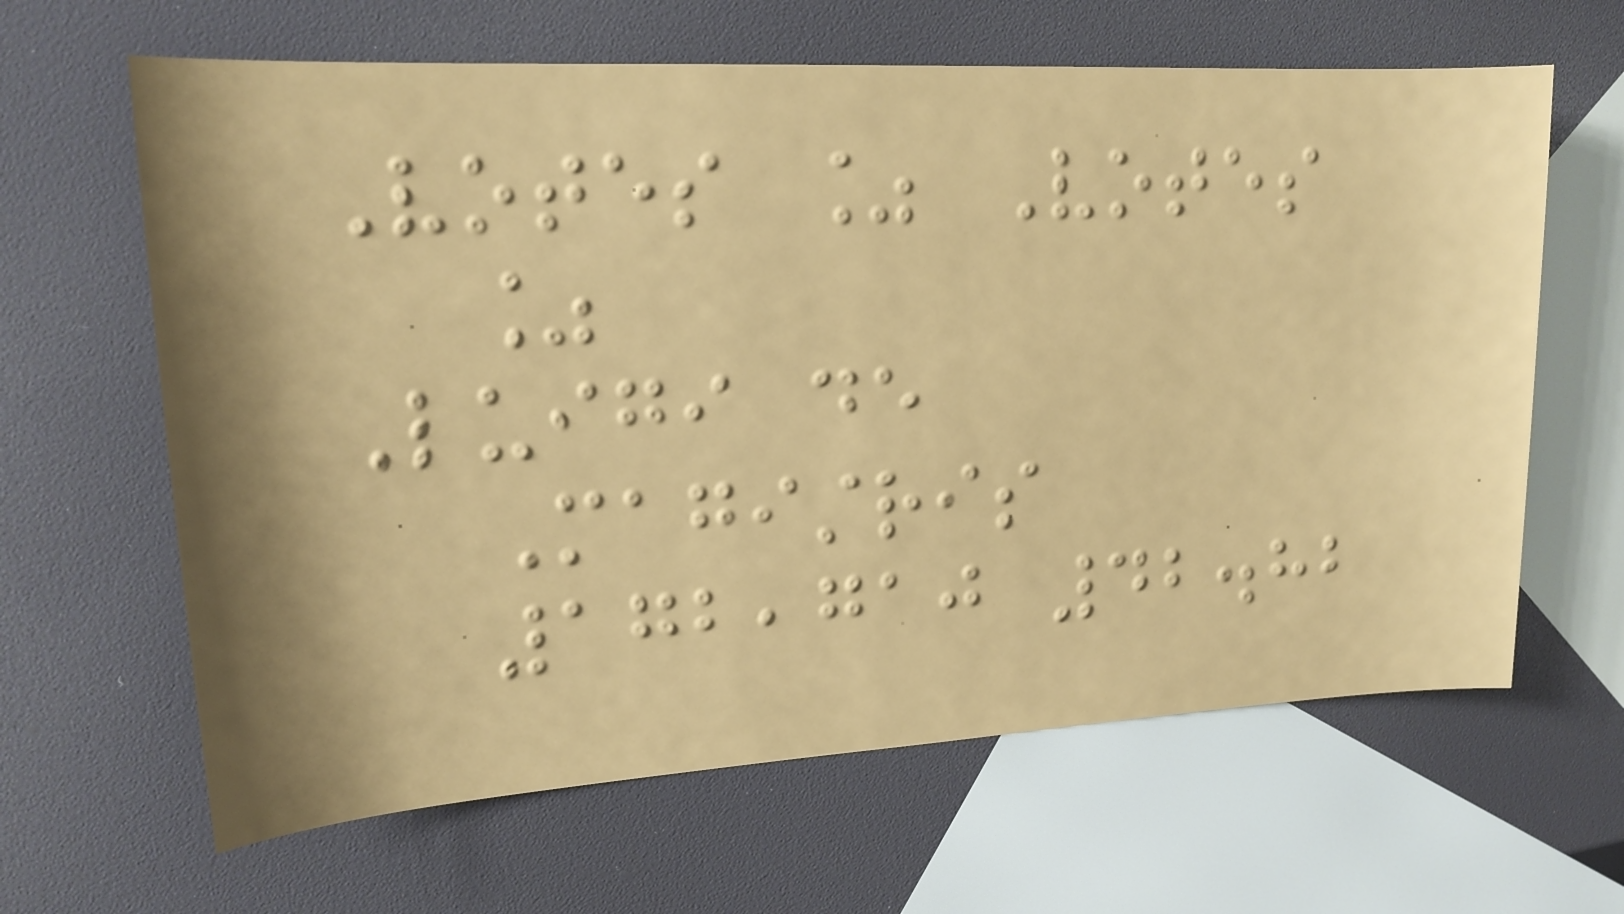Votes % Votes
%
Luigi de
Magistris
172,710 42.82
